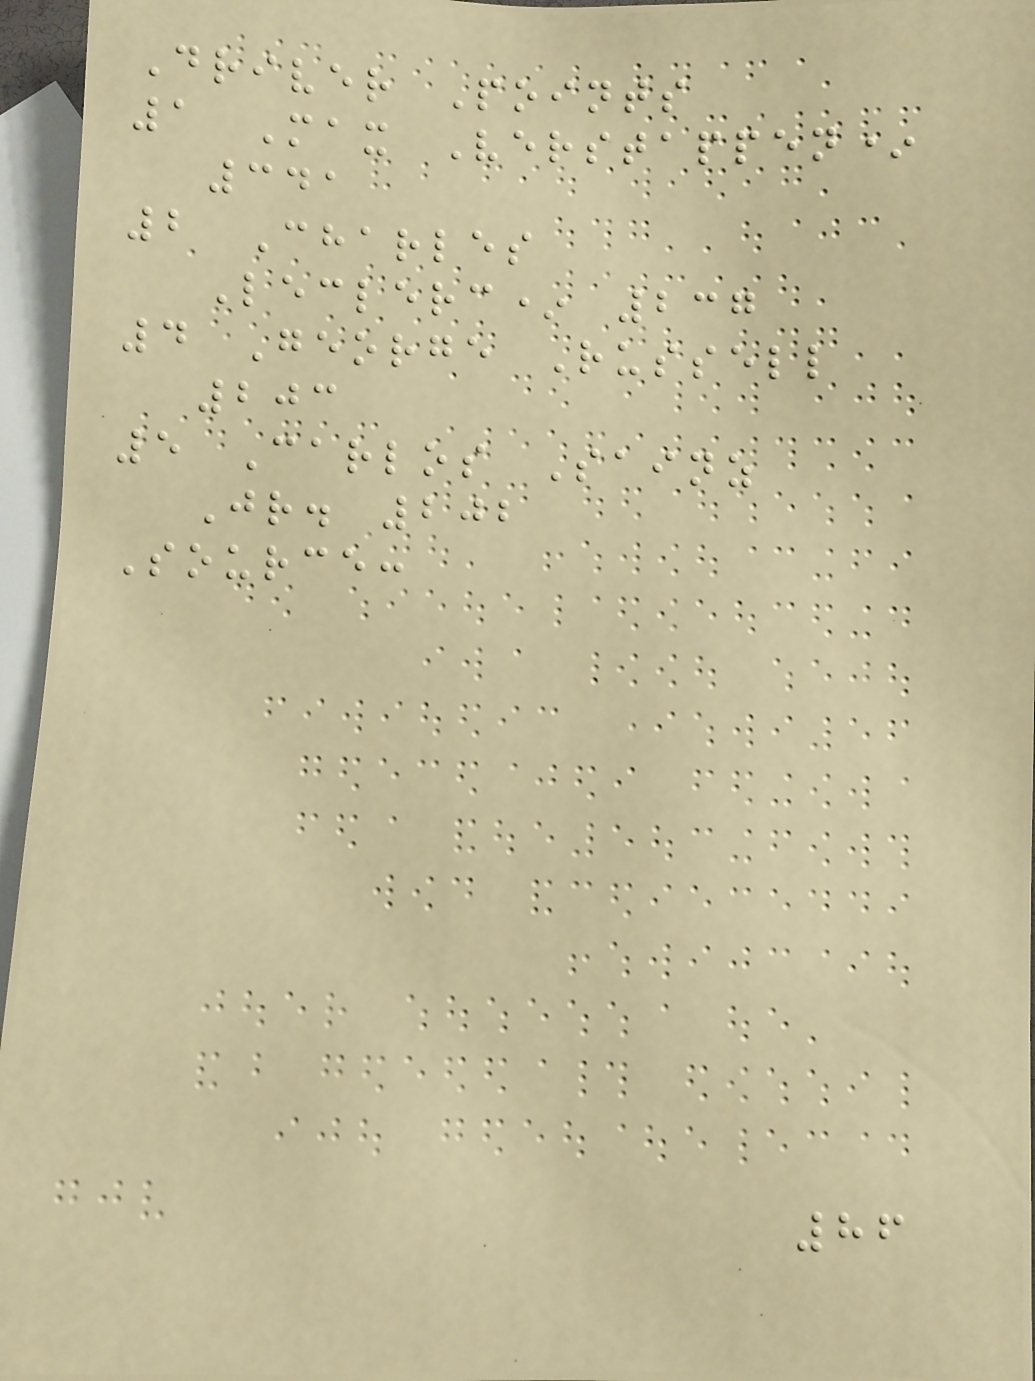Driver Points
1 Max Verstappen*
341
2 Charles
Leclerc* 237
4 George Russell
203
5 Carlos Sainz
Jr. 202
Source:
86
